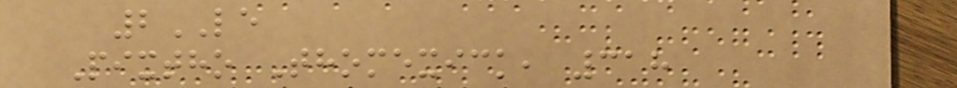2LE
Pixtho Thomexick, 318
